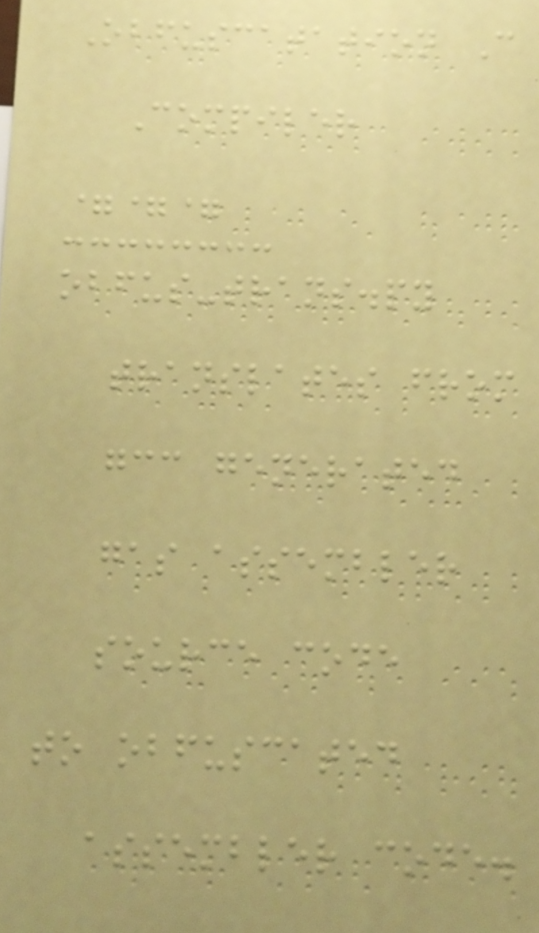Obfuscatation C
Compiler
===
obfus-trans.py
translates from
gcc generated
gas assembler
source code
to obfuscated
assembler code.
